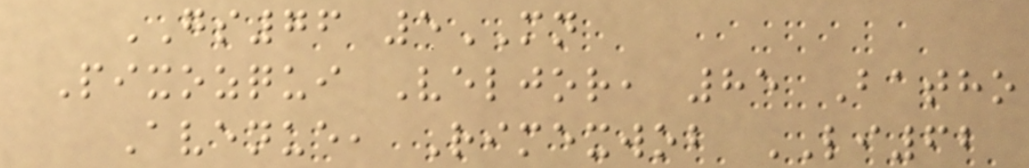GS76 5MN
Pixozqui Veljor, 85 Batho
Avenue, Rimexwob LI62
